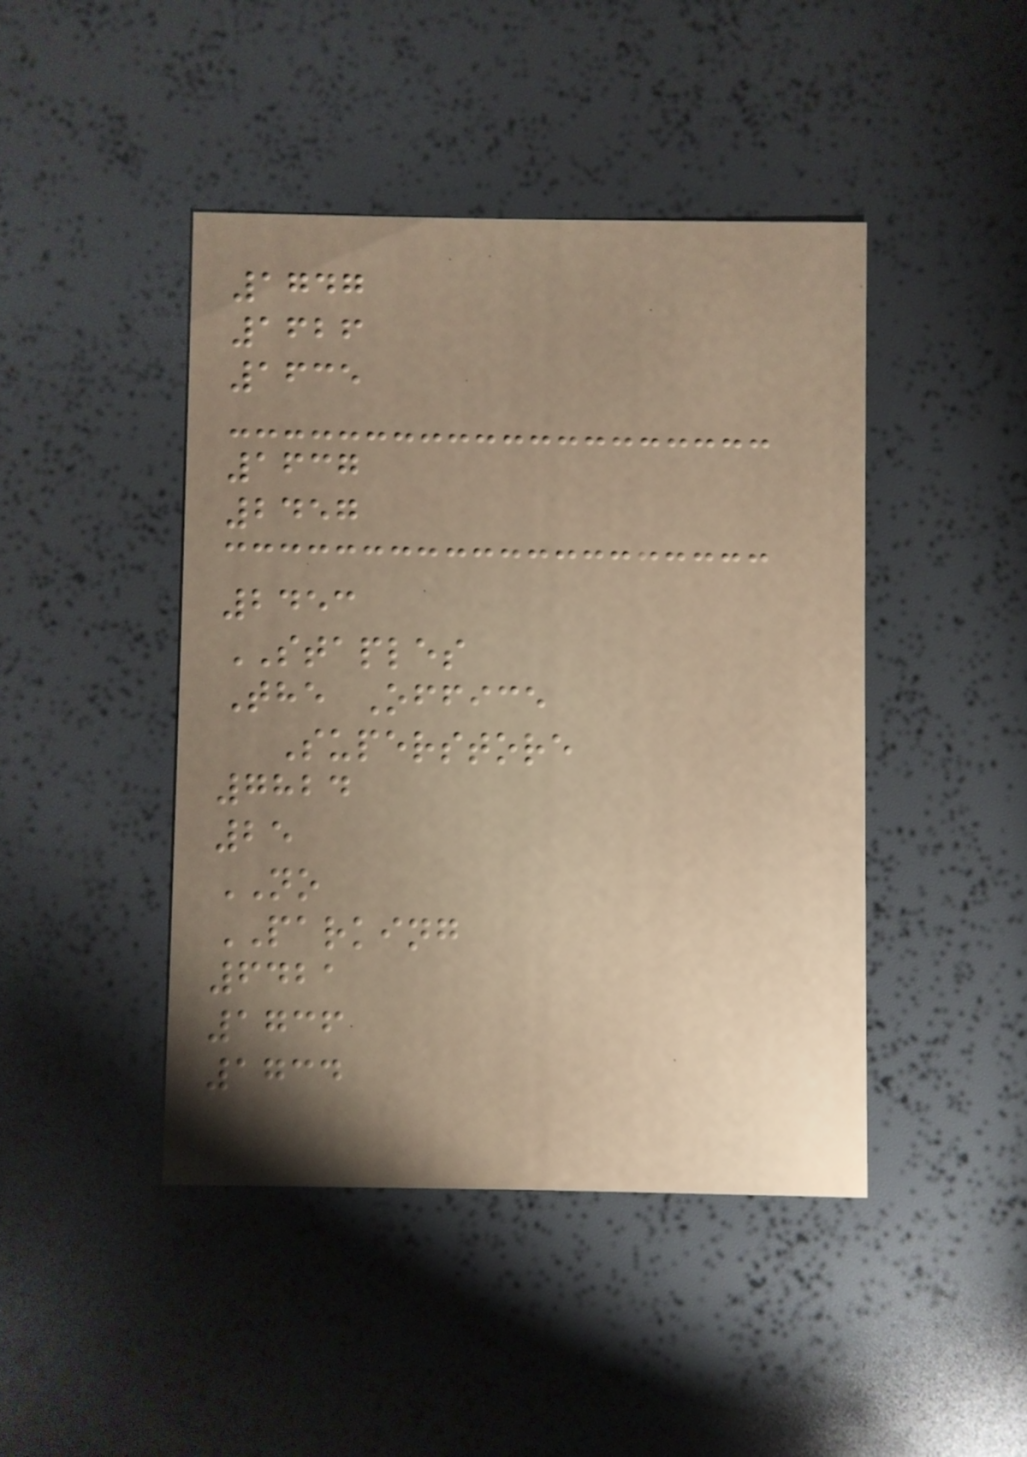1747
1626
1635
1637
2457
2453
STAPLES
The Office
Superstore
7824
25
NO
PARKING
6421
1736
1734
